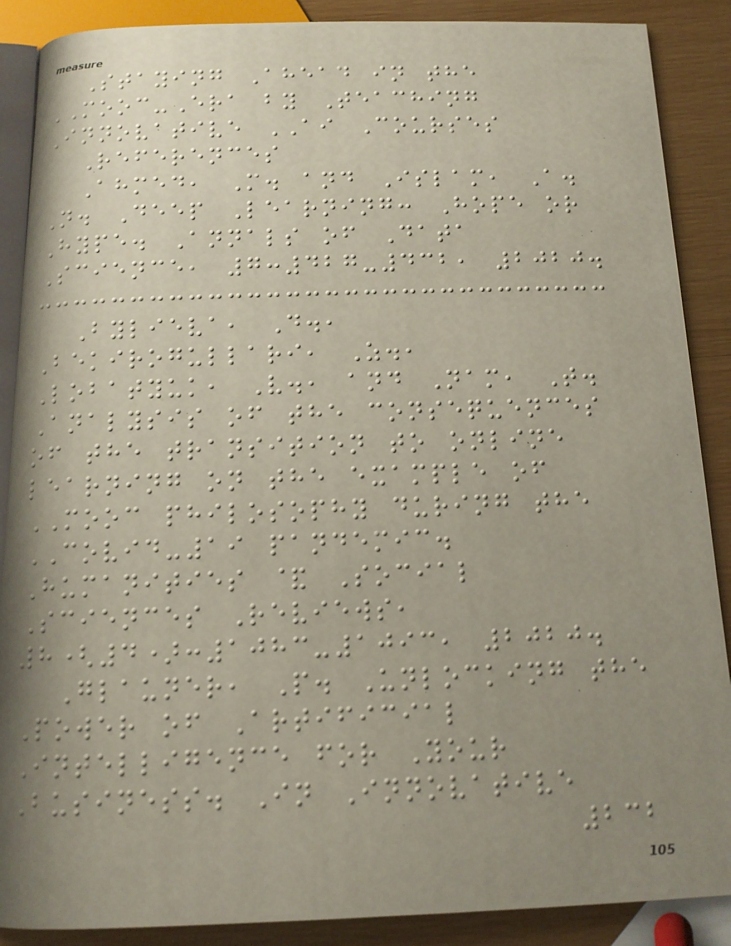Staying Ahead in the
MOOC-Era by Teaching
Innovative AI Courses
References
Ahmed, M. and Islam, A.
N. Deep Learning: Hope or
Hype. Annals of Data
Science, 7:427-432, 2020.
Bylieva, D.,
Bekirogullari, Z.,
Lobatyuk, V., and Nam, T.
Analysis of the consequences
of the transition to online
learning on the example of
MOOC philosophy during the
COVID-19 pandemic.
Humanities & Social
Sciences Reviews,
8(4):1083-1093, 2020.
Glauner, P. Unlocking the
Power of Artificial
Intelligence for Your
Business. In Innovative
232
